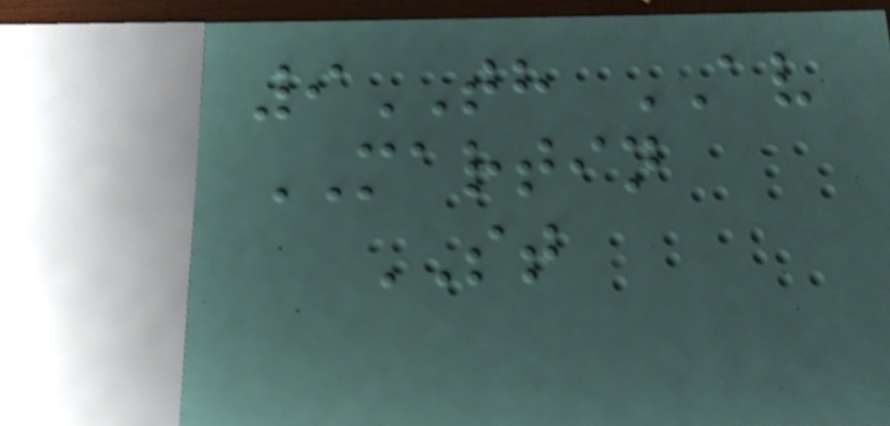9TH AV
MARTIN
ST
